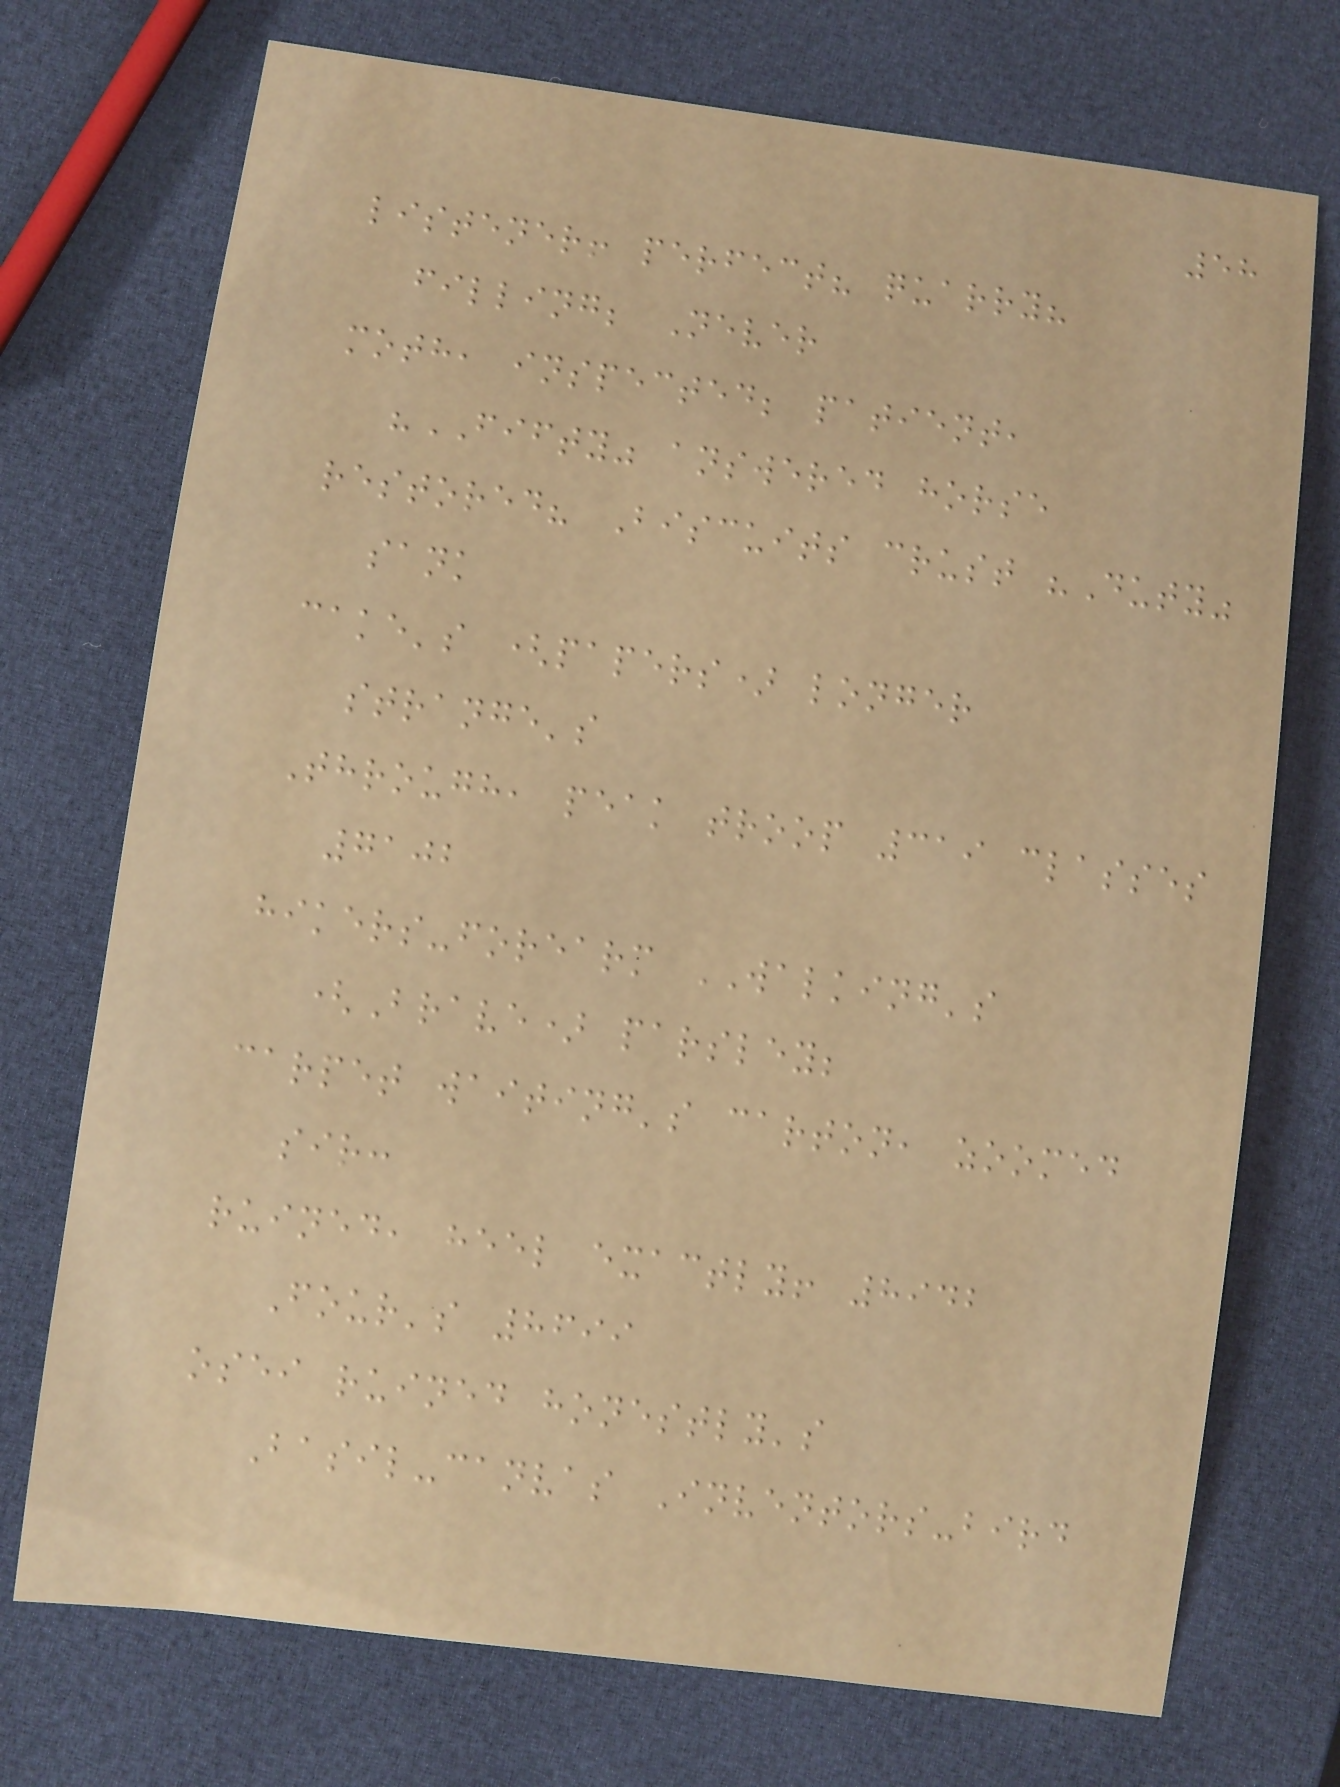58
listener! perfect? quarry?
filling; Never
moth, inspected; patient,
"FIFTY" answered horse
restored? Biscuits crust "Duty"
sank
cake's (papers) longer
strange's
Through, peak troop 319 classes
7102
hikers-forearm WALKING's
(Brave) parsley;
carpet waiting's carton, zoomed
sir:
ruined, heel exactly! 8942
Four's 8699
osei ruined honestly's
Basil-canvas Inventors-bird
